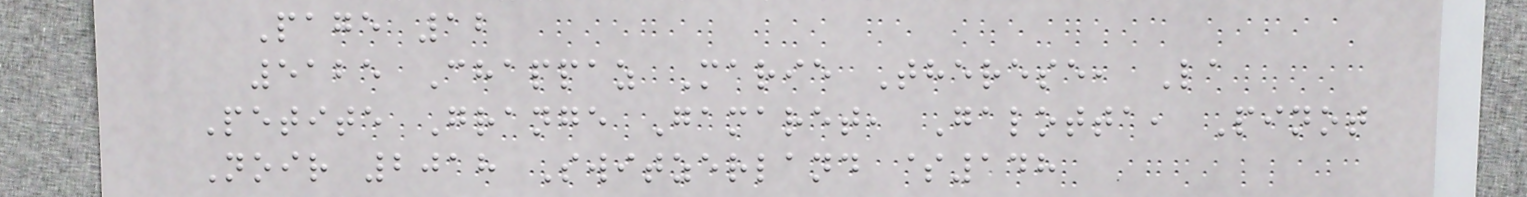Page 12
5125 Chappaz Marie Therese, La
Petite Grange Gamaret, Galotta, Pinot
Noir 2018 Switzerland $148
